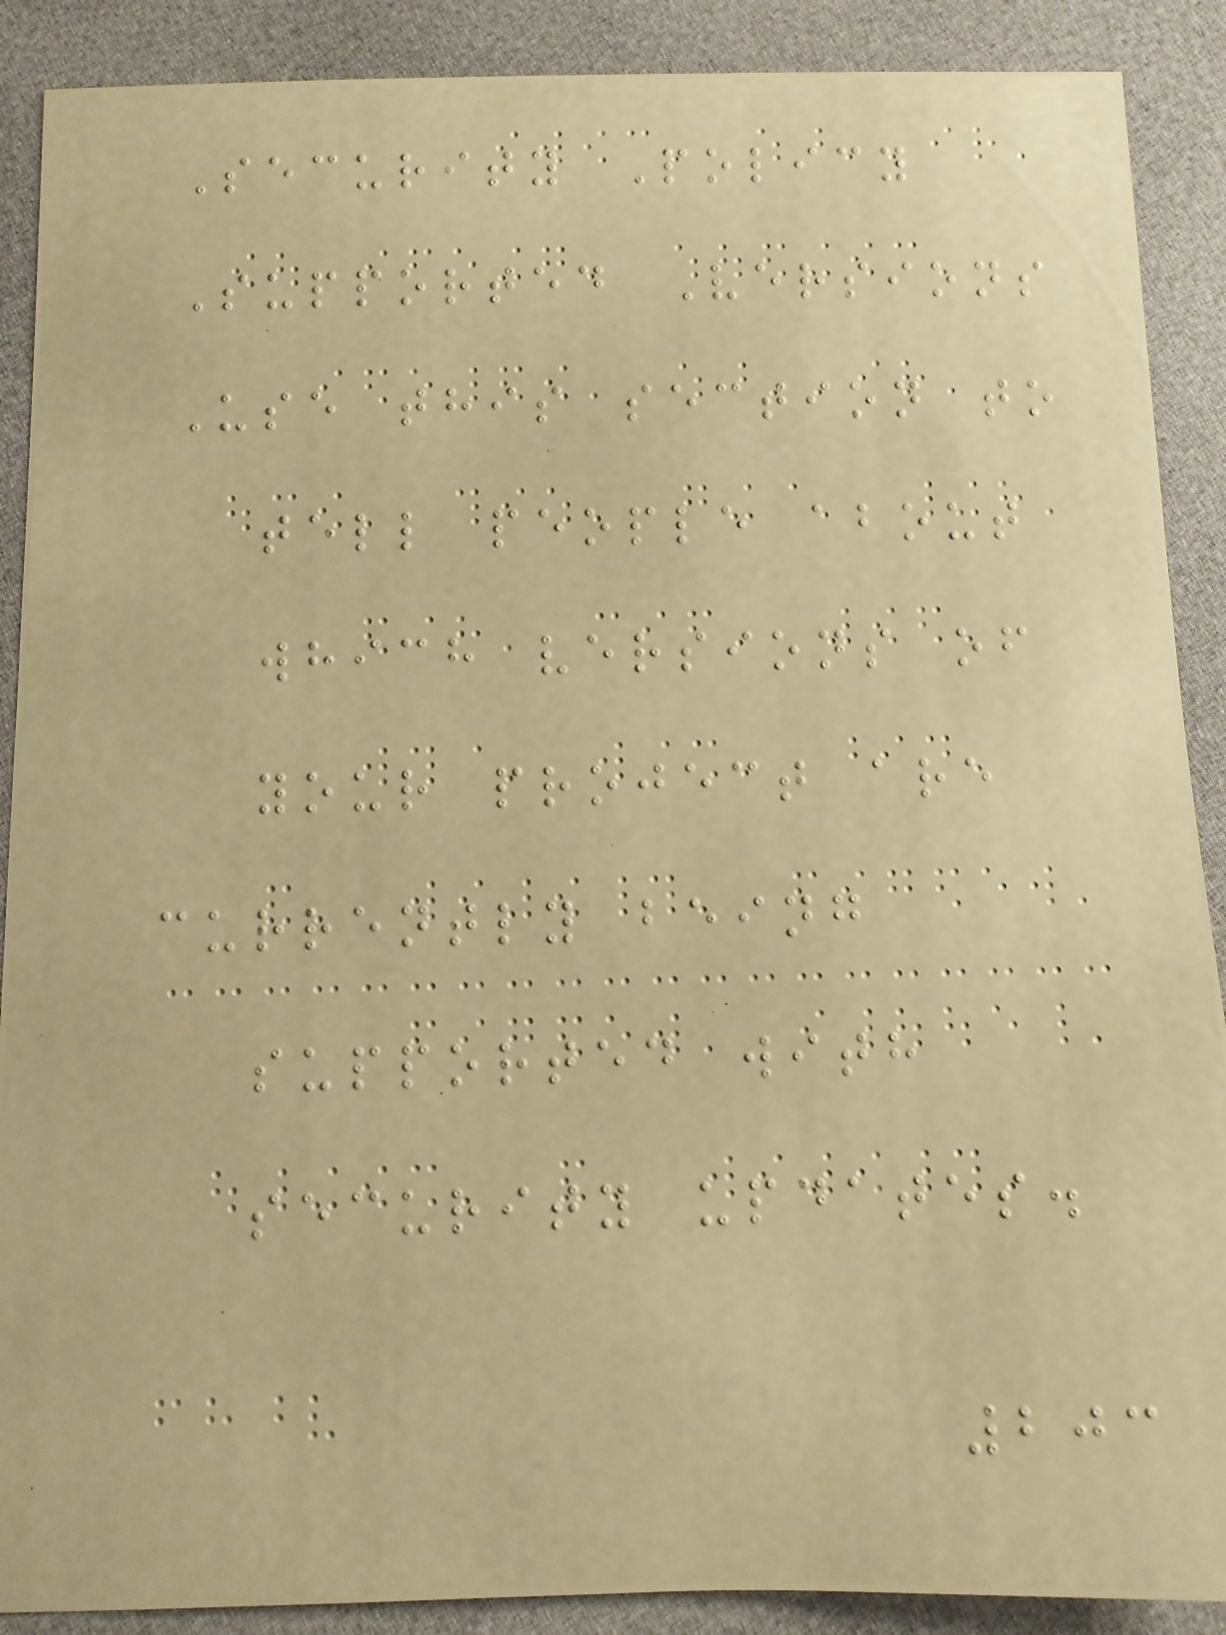Security Policy
Supported Versions
Use this section to
tell people about
which versions of
your project are
currently being
supported with
security updates.
203
